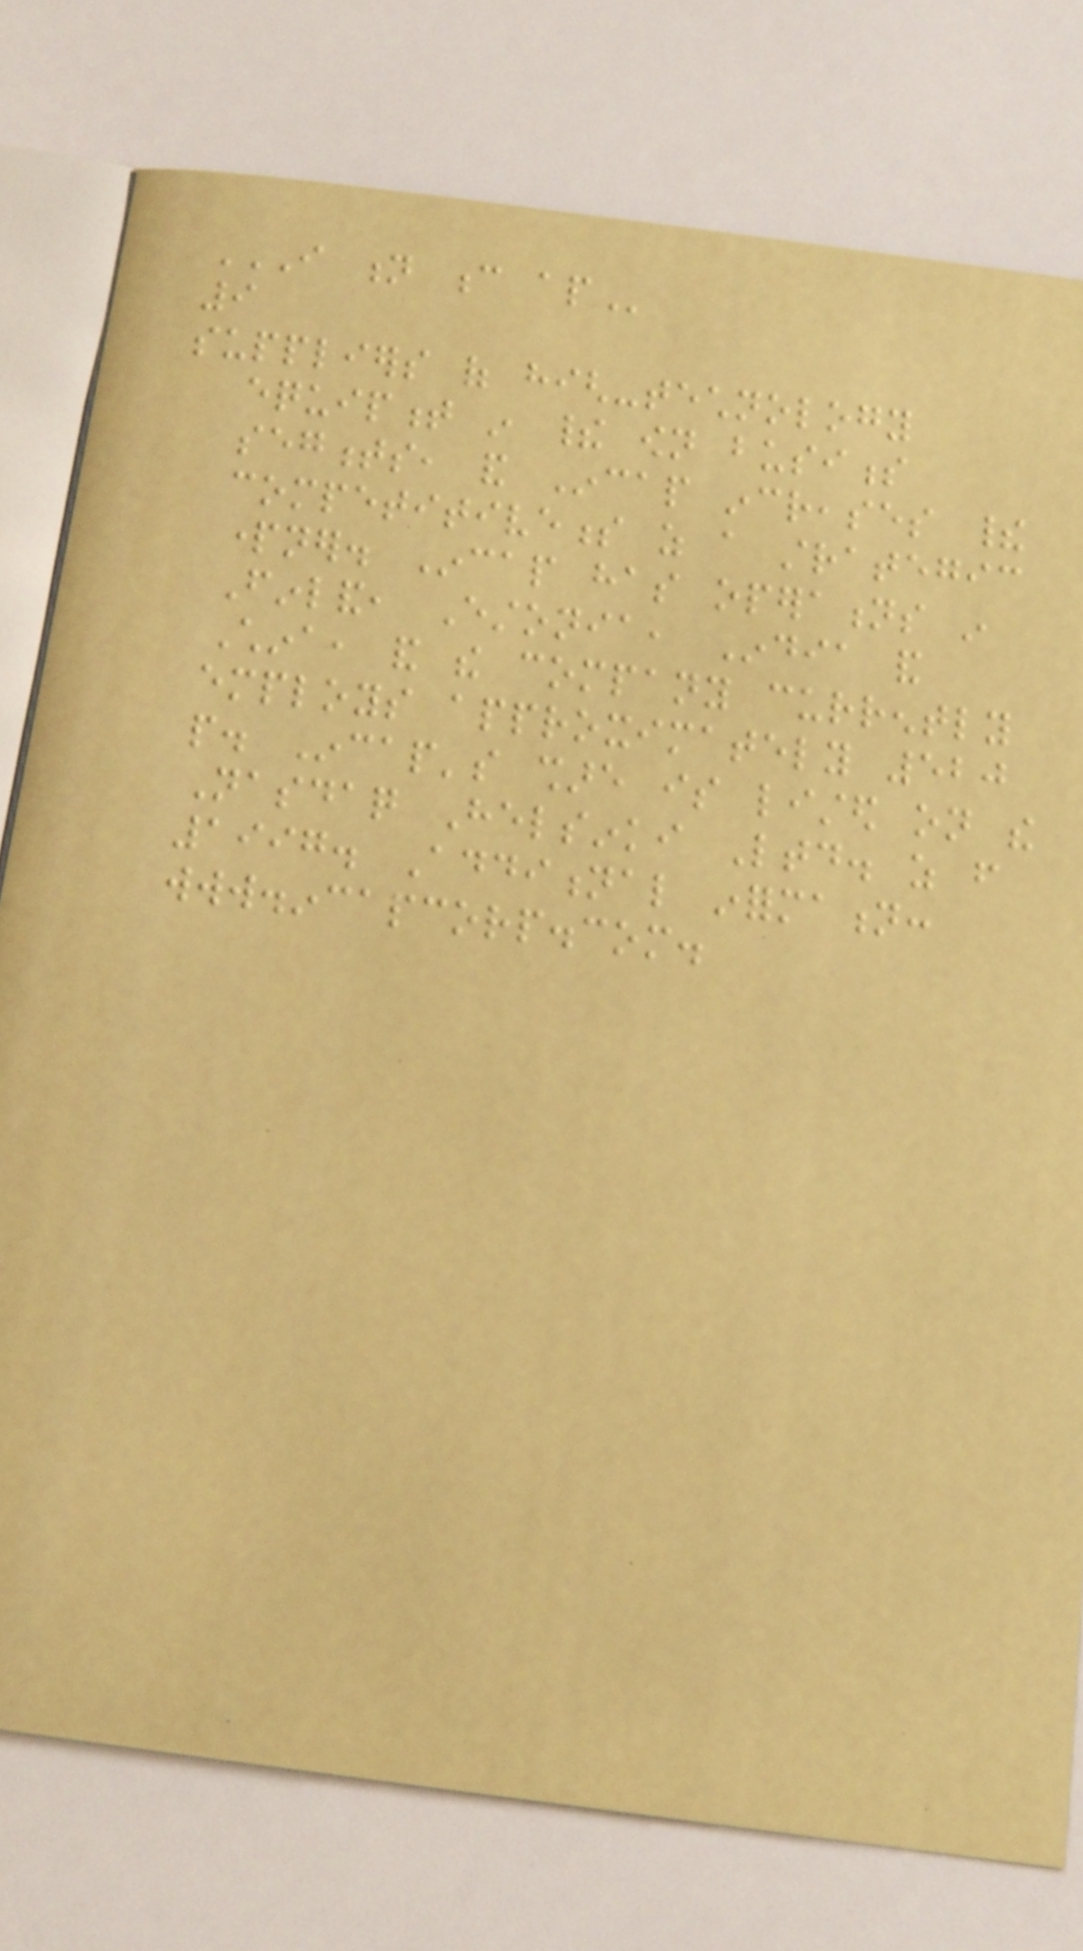I N C AP
9
suppliers of high-technology
equipment in their own business
segments, and Incap increases their
competitiveness as a strategic
partner. Incap has operations in
Finland, Estonia, India and
China, and the company currently
employs approximately 520
people. Incap's share is listed on the
Nasdaq Helsinki Ltd. as from
1997. Additional information:
www.incapcorp.com.
